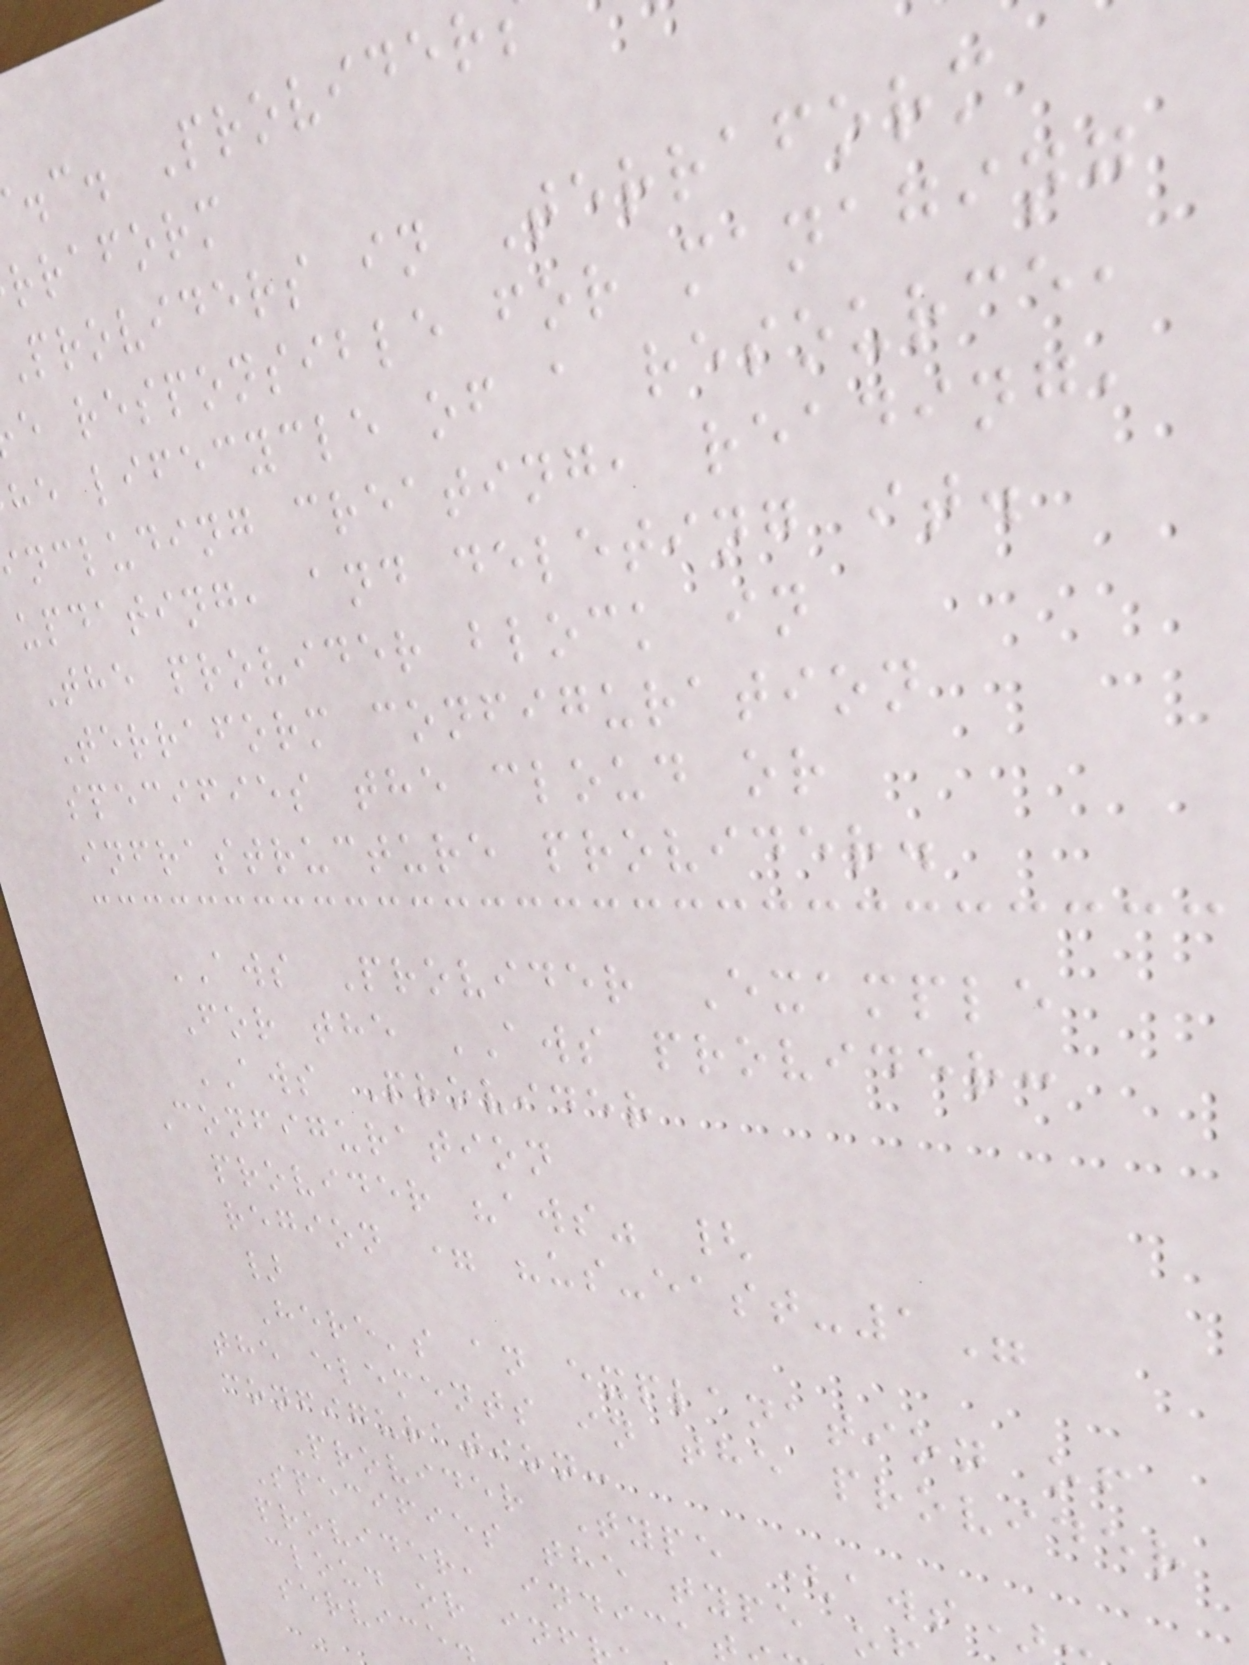.c. Provider
rraform
providers in Terraform
e responsible for managing
he lifecycle of a resource,
ncluding creating, reading,
updating, and deleting it.
The provider block in
Terraform configuration
specifies the cloud or
infrastructure provider.
AWS Provider Example
For the AWS provider:
AWS Provider
Configuration
provider "aws" {
region = "us-east-1"
}
Here's an explanation of
the elements in the provider
configuration:
Provider Type (aws)
Specifies the type o
provider, indica
cloud or inf
service.
